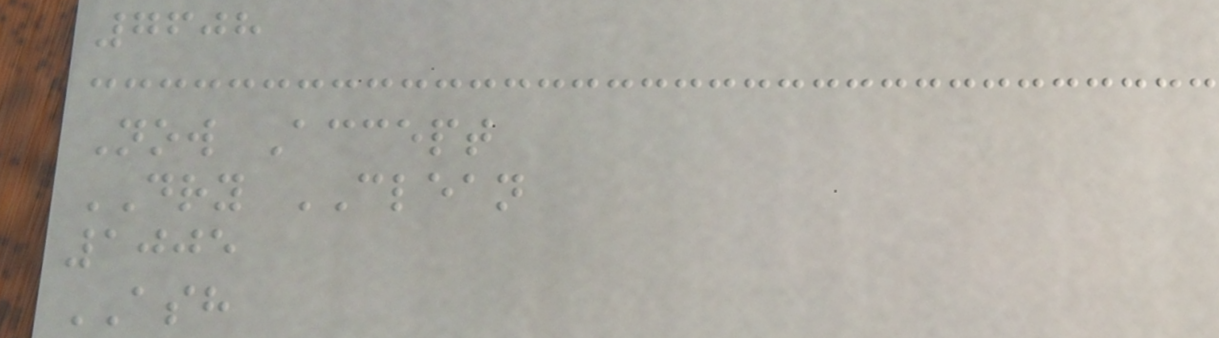7608
Now Accept
DRY CLEAN
1005
ASH
